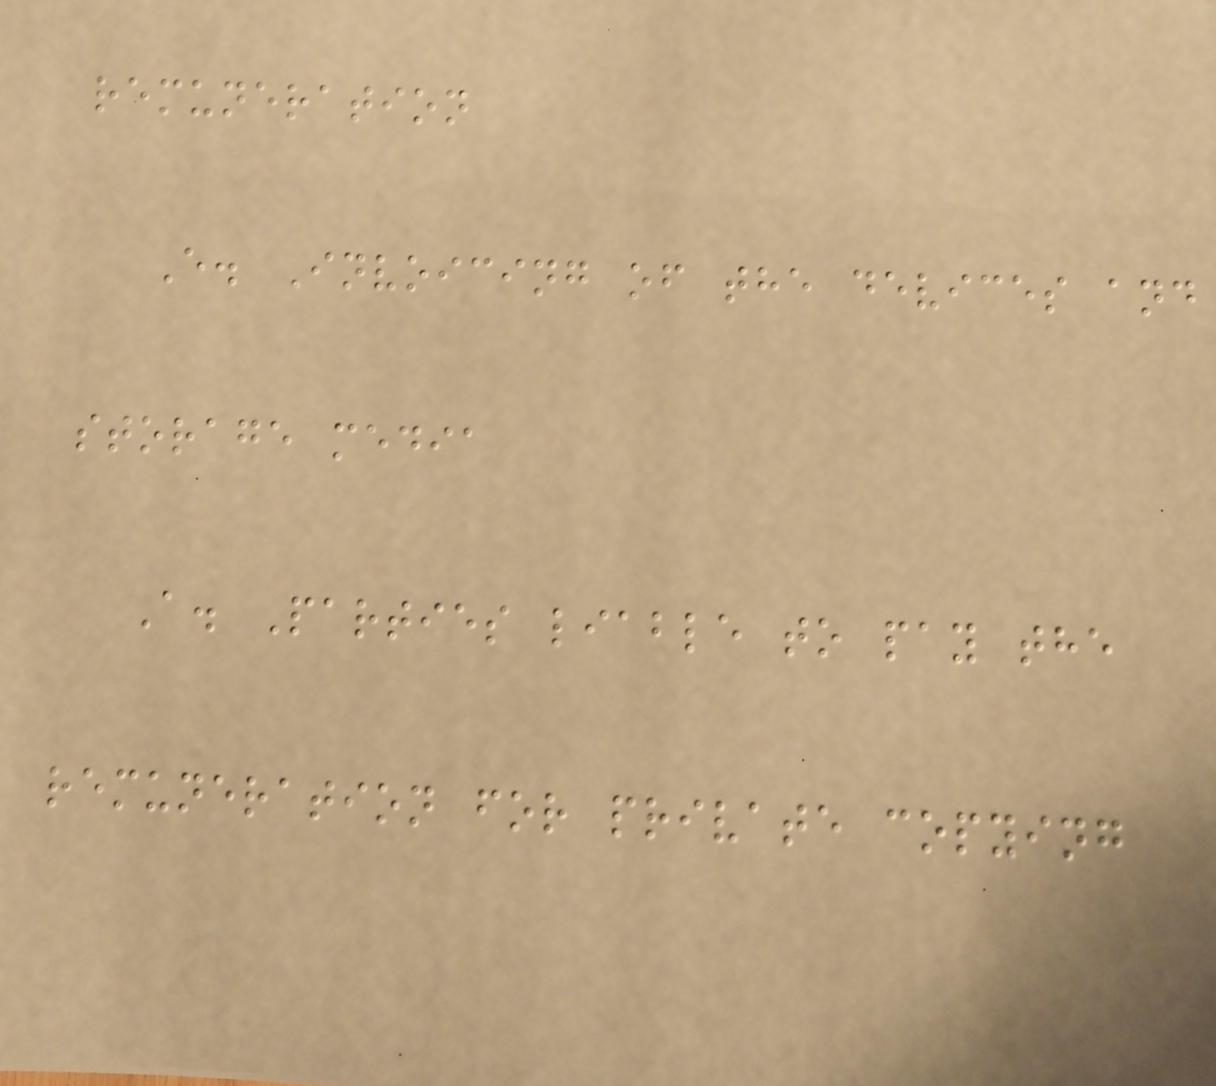remuneration
E. Invoicing of the devices and
storage media
A. Parties liable to pay the
remuneration for private copying
